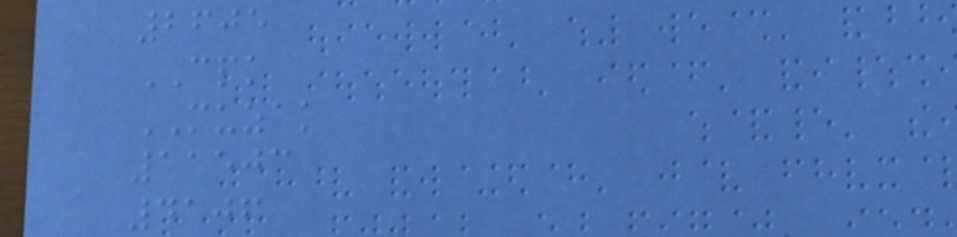2605
CPK
MUZAK
11503
4106
